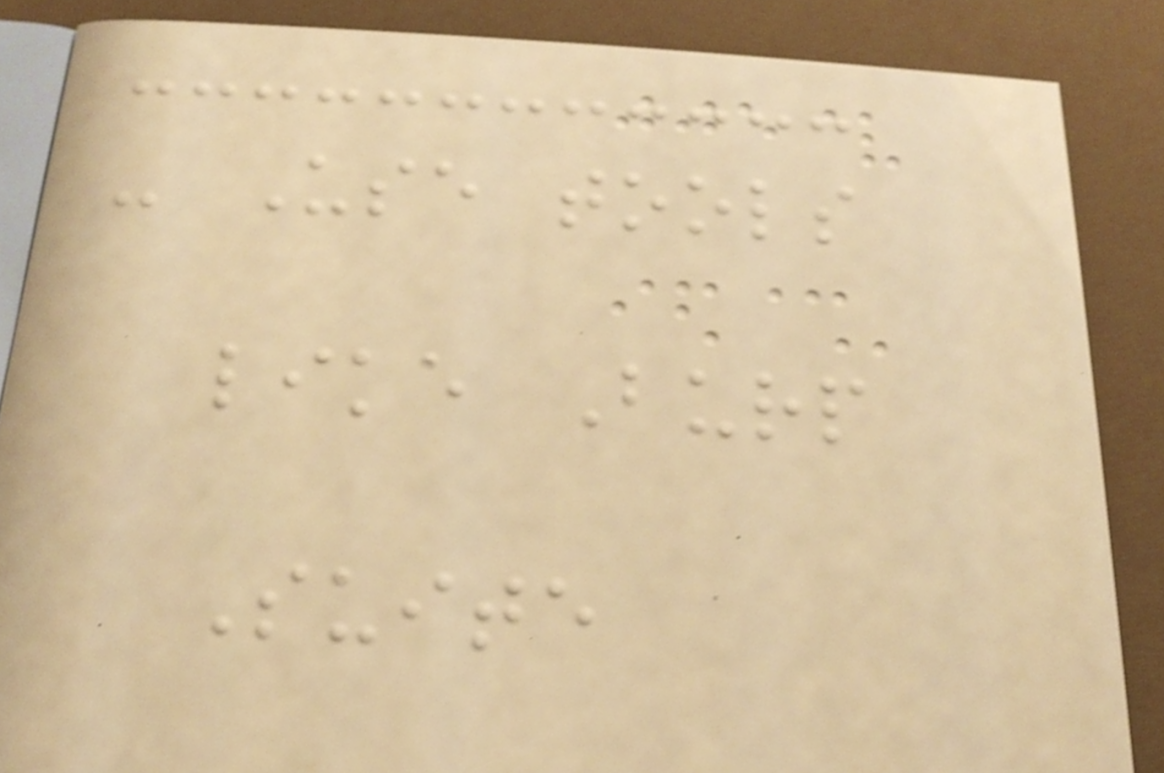- Use tools
like Burp
Suite
